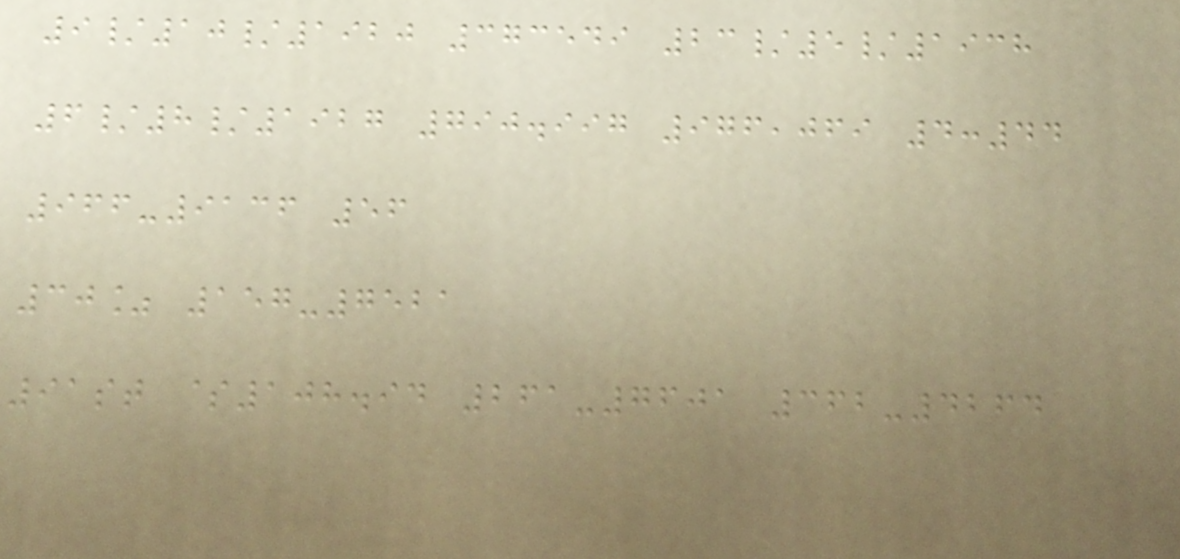9/10/1920 373549 23/5/1938
6/8/1927 790.997 976,069 4:44
966-9136 56
30% 157-7521
91st $108.94 261-7601 362-4264
